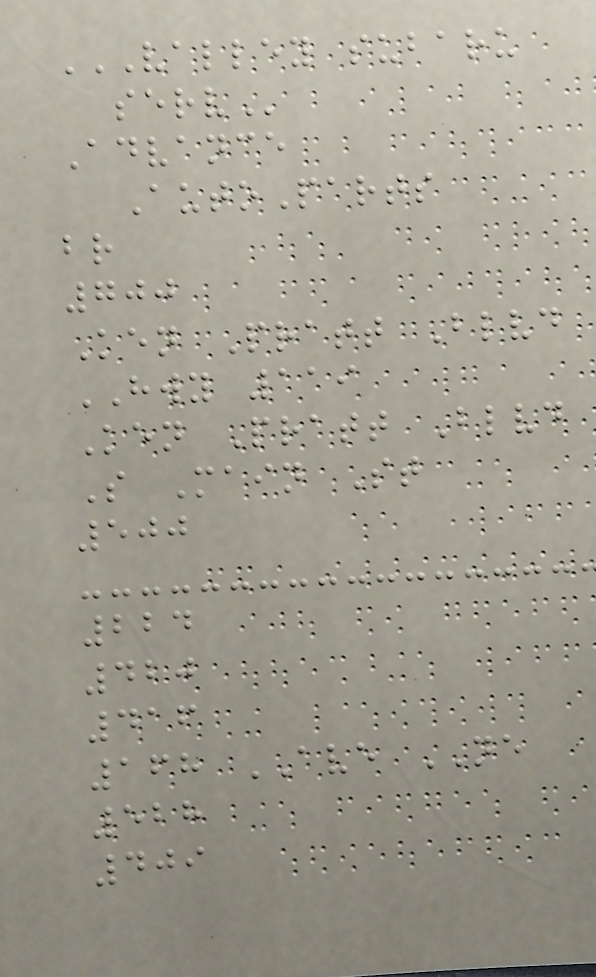VALLEY SUBARU
SERV
Advance
AutoParts
br
700
Ken Pratt Blvd
HWY 119
Ken Pratt Blvd
S Main St
500
224
420
416
168 AVE NE
528
409
